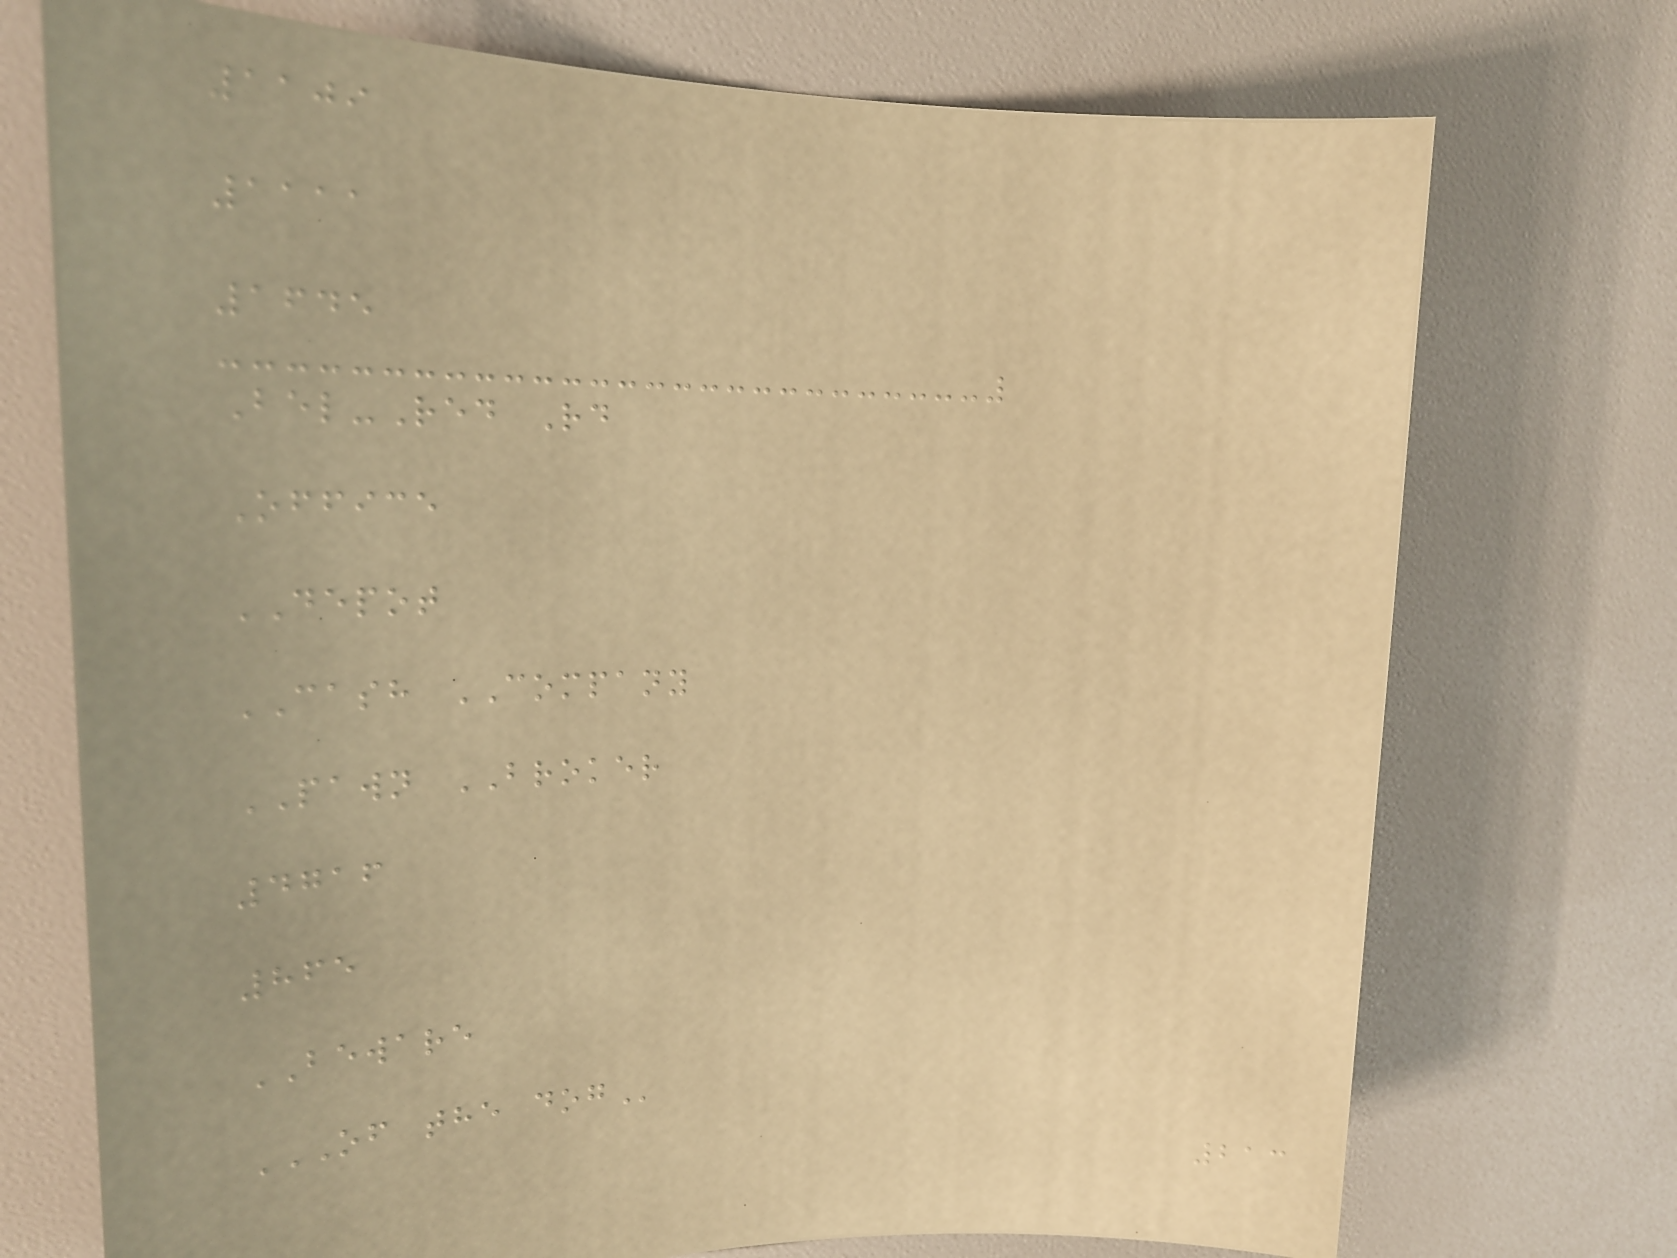1109
1111
1645
Bel-Red Rd
Office
DEPOT
CASH COMPANY
PAWN BROKER
4716
865
BEWARE
OF THE DOG
213
